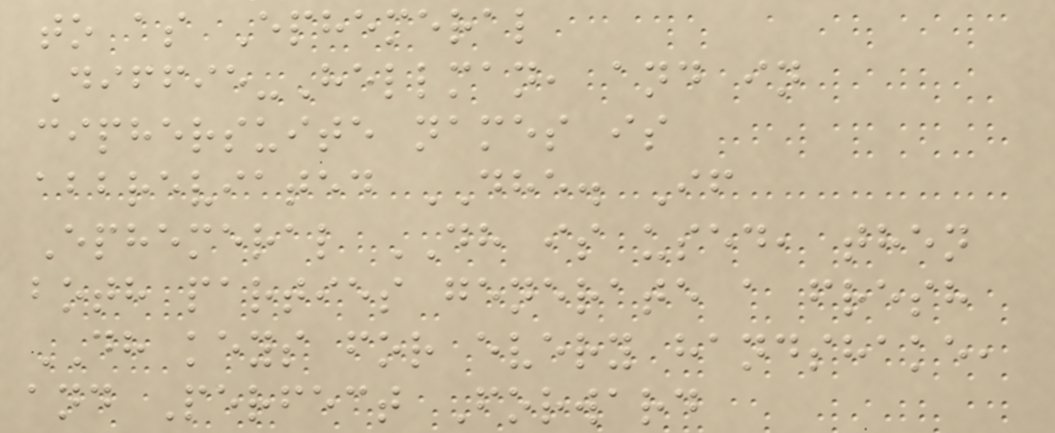to as Ephemeral
Diffie-Hellman, and in
ciphersuite names is
abbreviated DHE. If
Ephemeral DH is used, then
both parties generate a fresh
DH keys for every handshake,
and Perfect Forward
